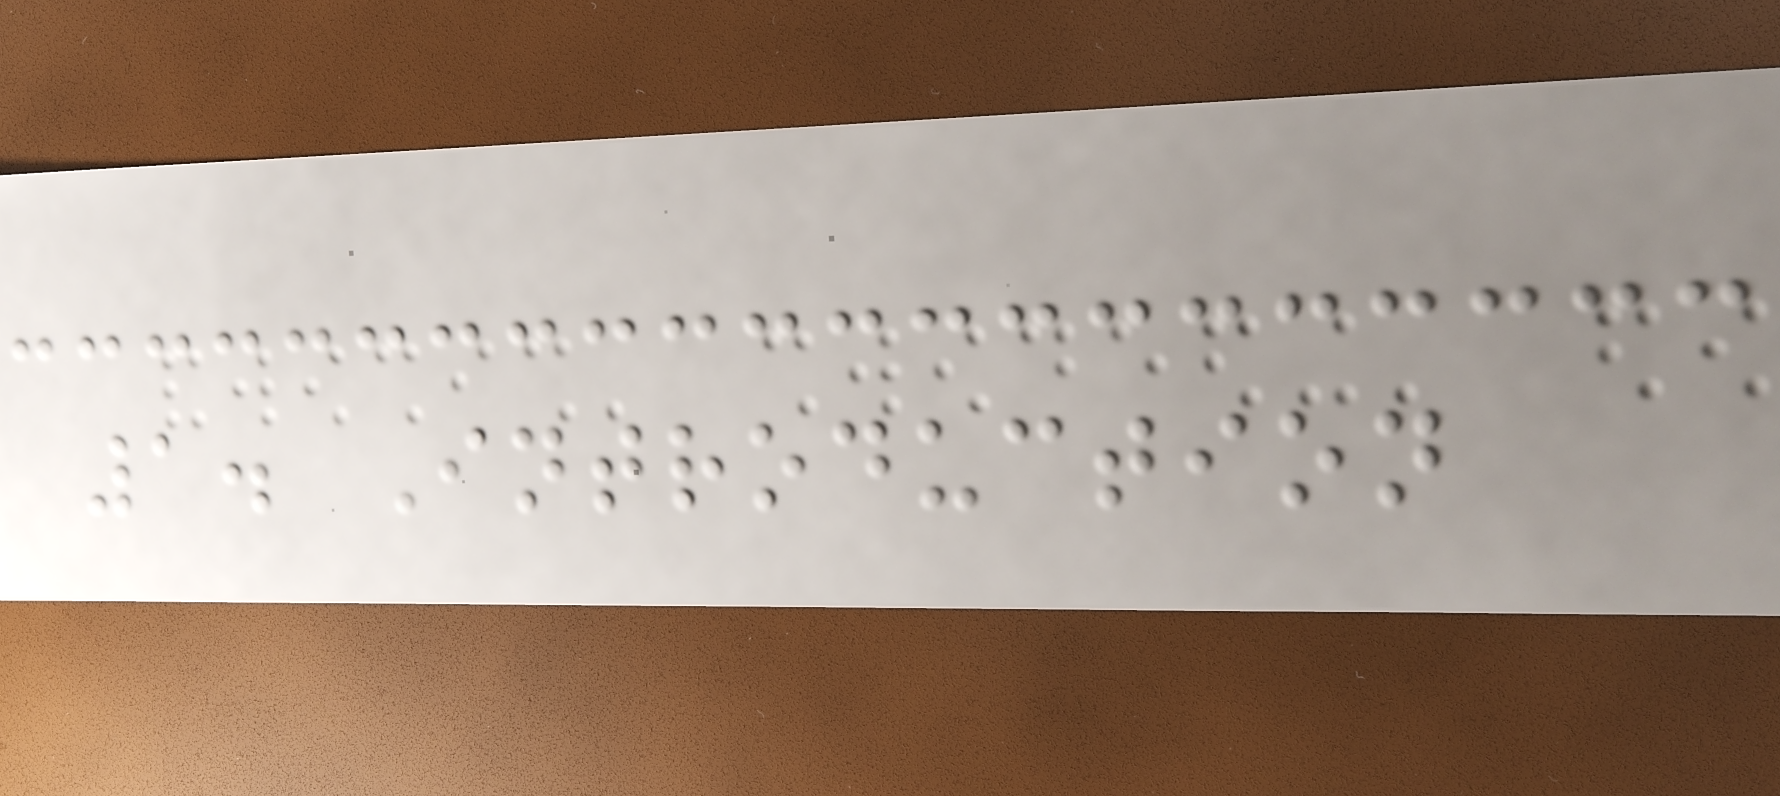1. Introduction
